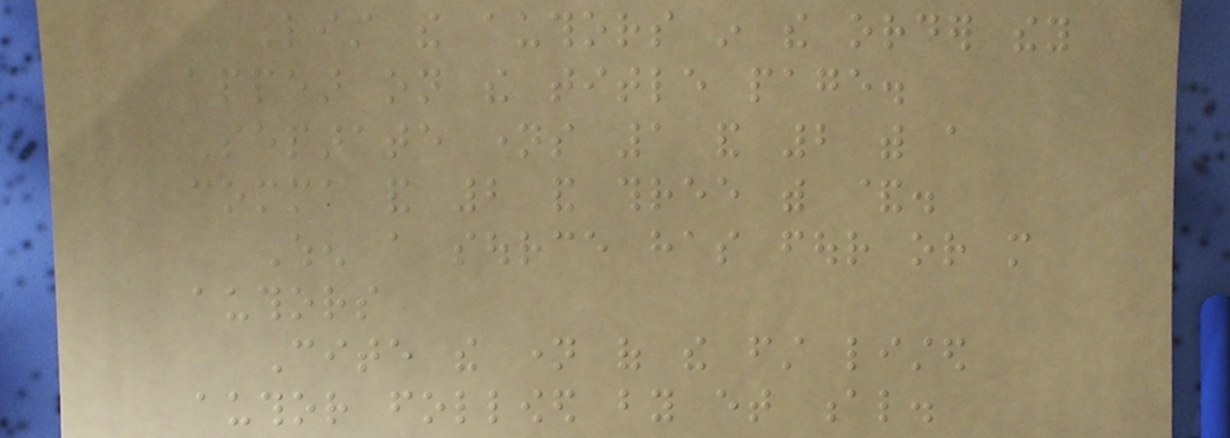List the authors in the order they
appear on the title page.
Separate names 1 and 2 with a
comma and 2 and three with &.
When a source has four or more
authors
Cite the name of the first listed
author followed by et al.
